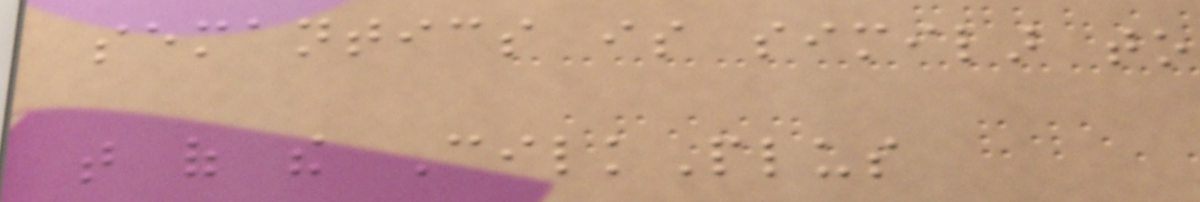semantics is similar to
that of the CilkPlus
